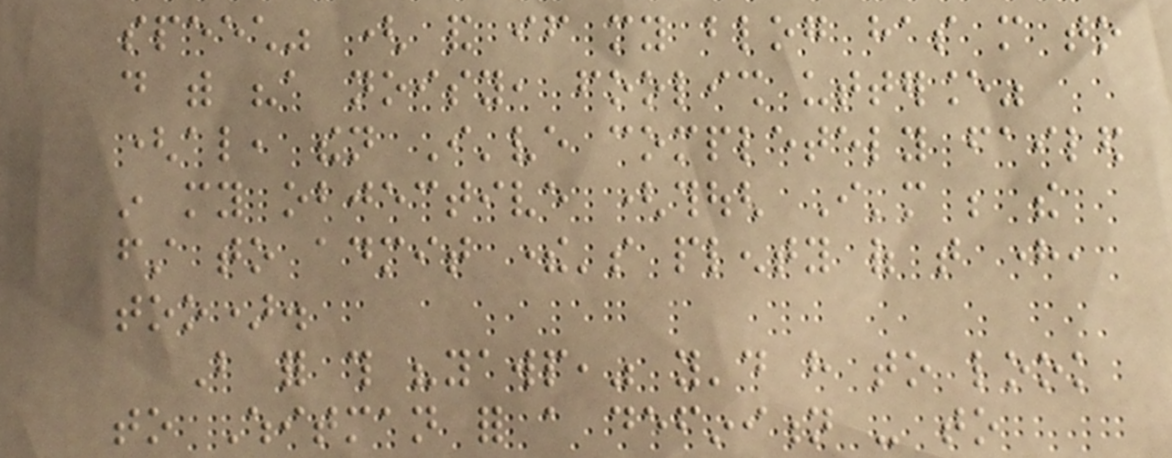speech" ( and if my blog has more to
do with "a noisy, foolish utterance"
(also, then I've completely failed
in my objective (though I'm be the
first to admit there's plenty of that here,
too).
But for this "yawp," you'd have to look
to Whitman for a definition - to
